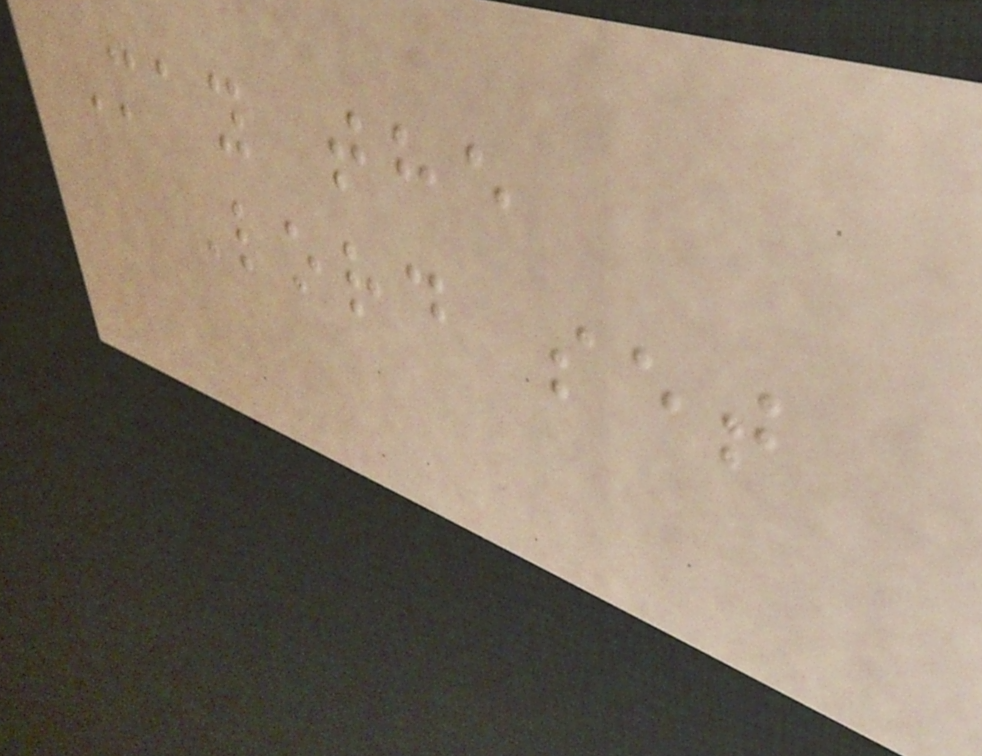May the
Lord set
